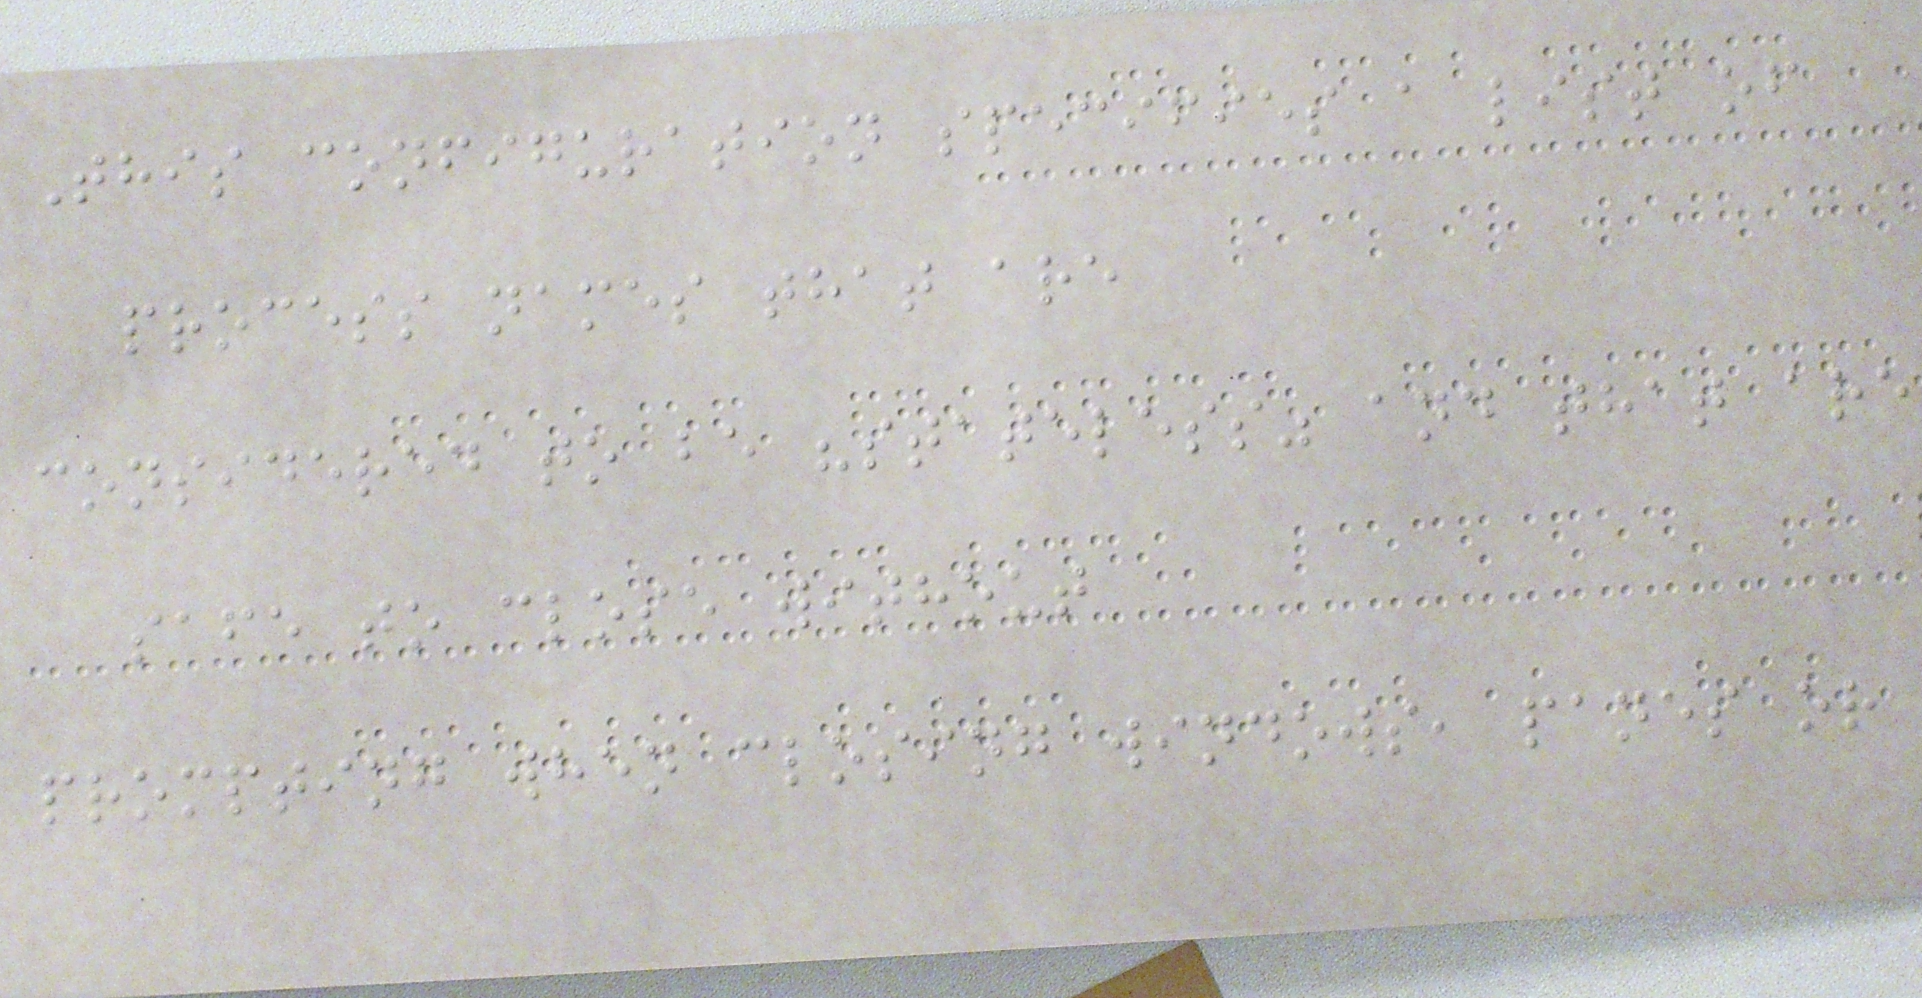This configuration specifies a list of
process names that are
considered to be "stateless" and that are
safe to close without
prompting when closing windows, panes or
